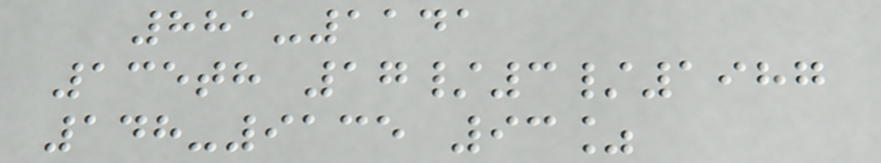881-1141
135th 17/3/1987
148-9135 93%
